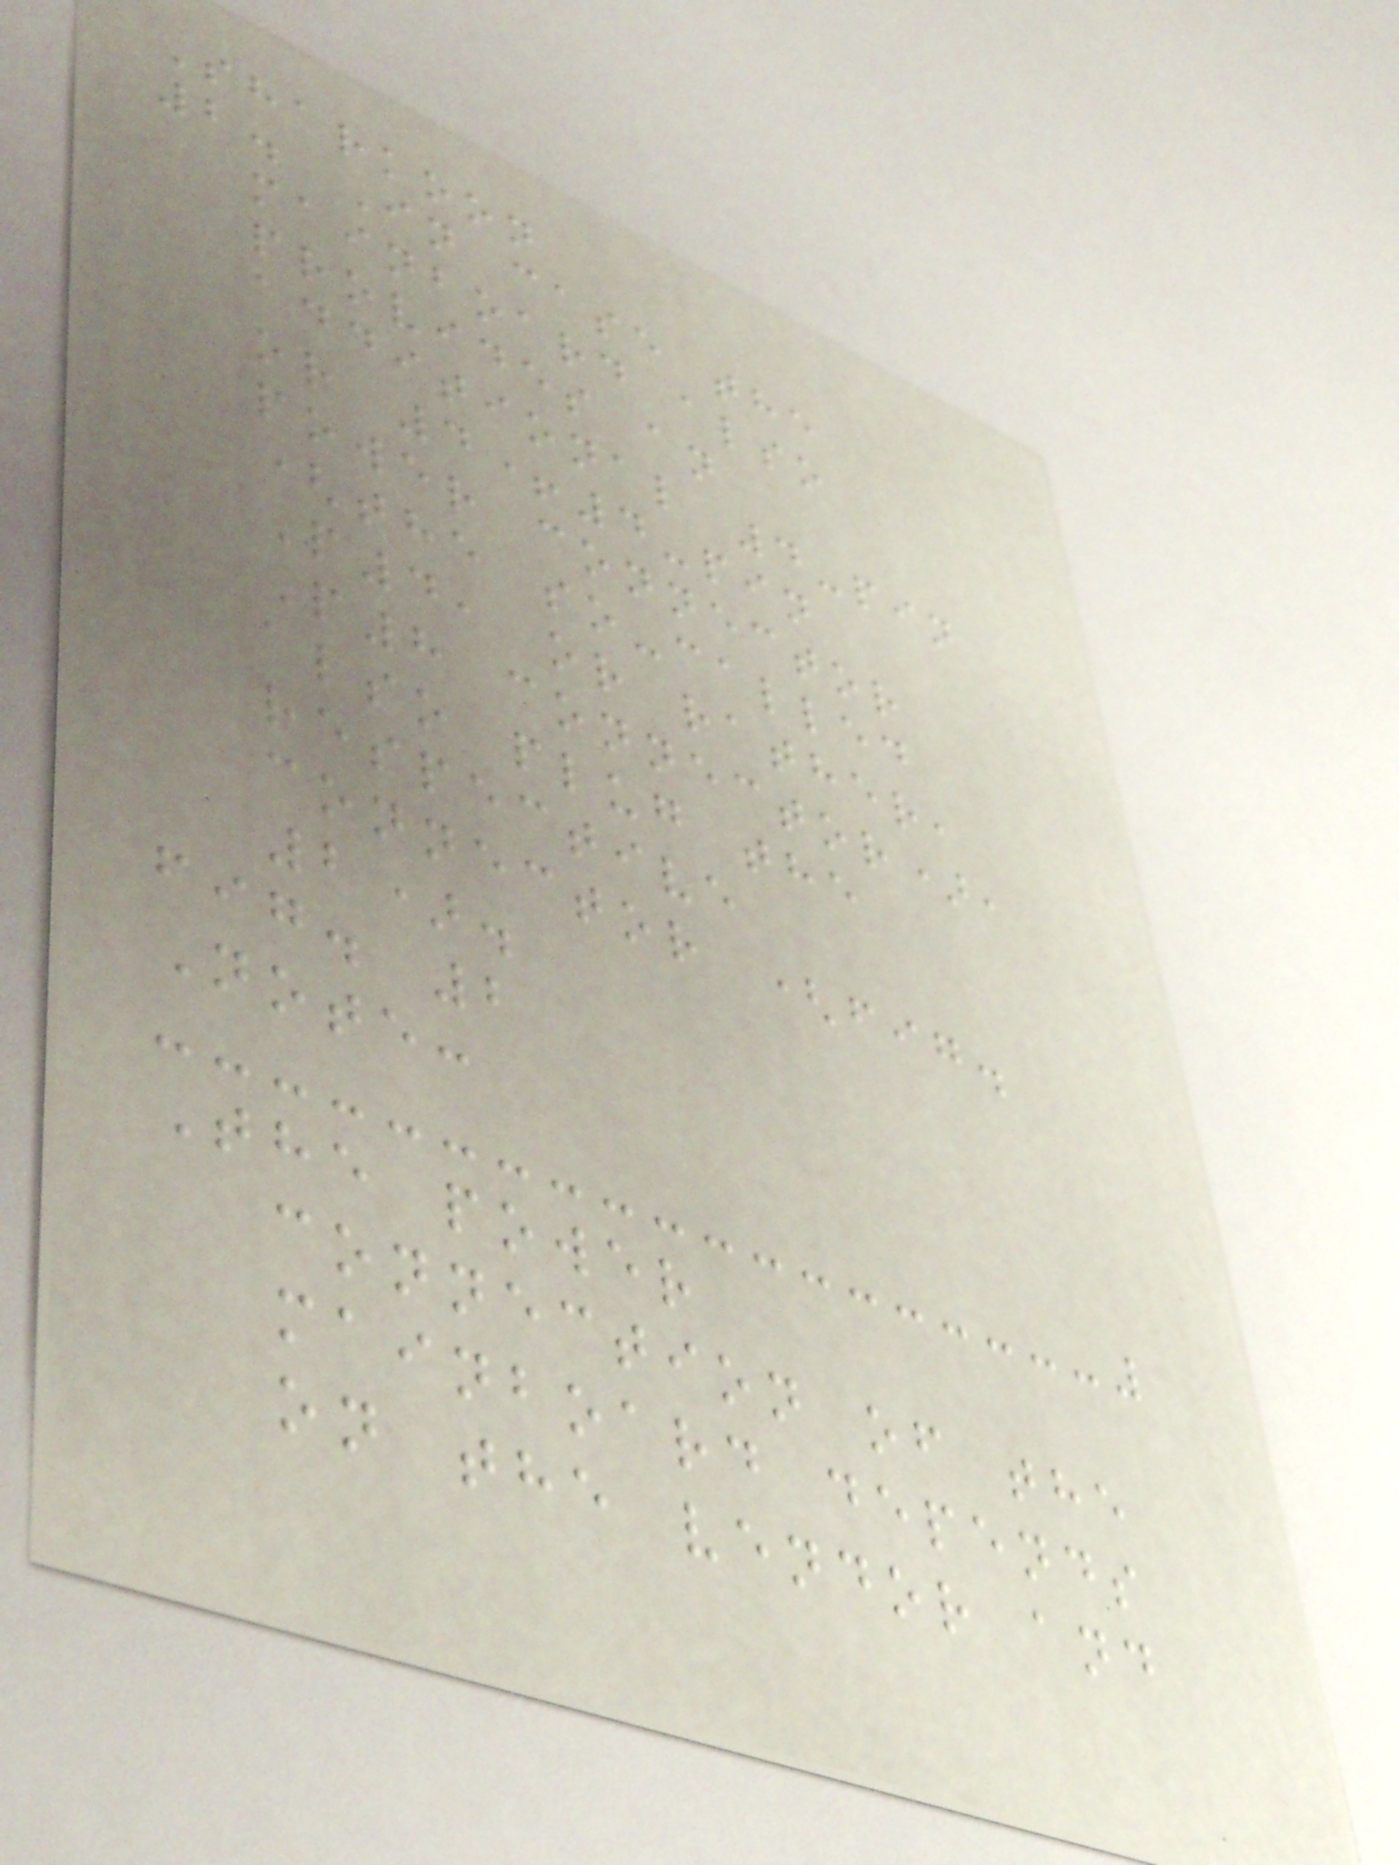Sharkoon
2. In case the
mainboard also
provides an
additional 4-pin
or 4+4-pin
power connector
(the so-called
P4, or rather,
P8 connector),
also plug the
respective
connector (fig.
2).
fig. 2
Note:
The power
connection of the
mainboard depends
on the vendor and
